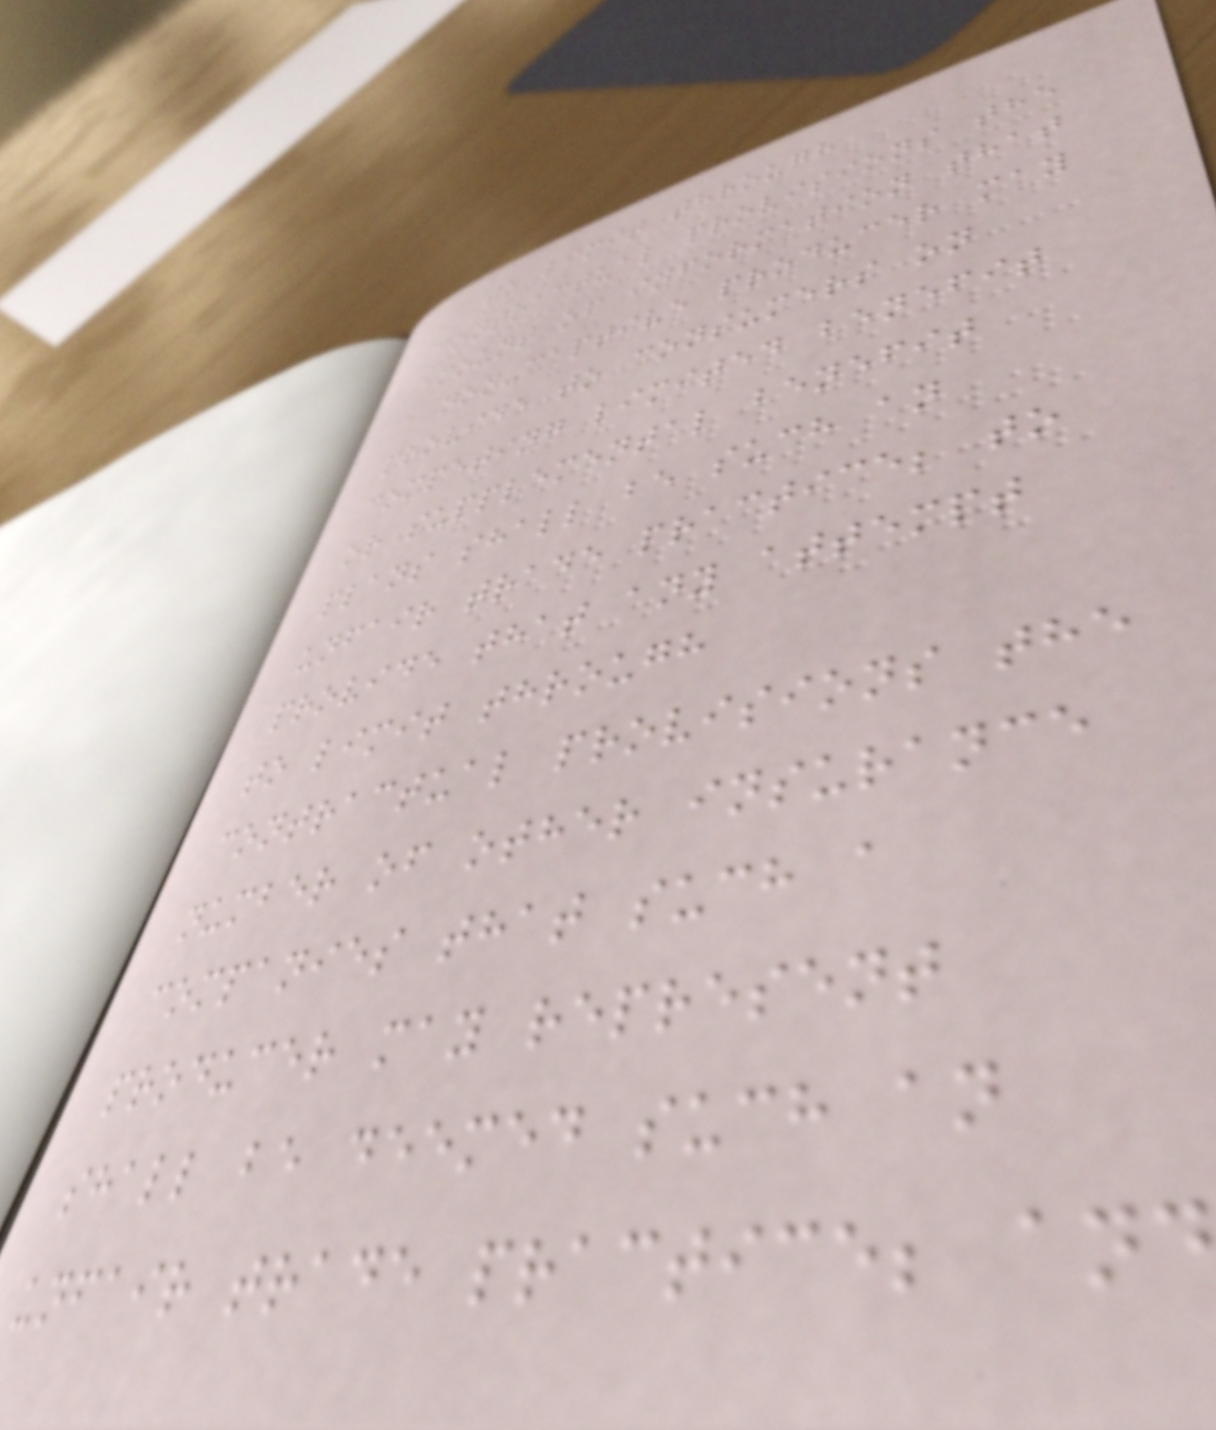to limit through
contractual provisions the
amount of information that
a non-captive producer may
provide to consumers on
competing limited benefit
or supplemental benefit
plans shall be such an
unfair trade practice; to
provide that any attempt
to limit through
contractual provisions the
number of other insurance
companies that such a
producer may represent
shall be deemed such an
unfair trade practice; and
